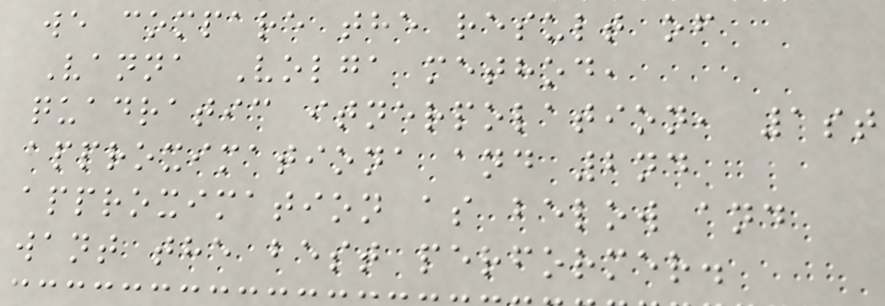we compare the result of
Vanna Volga method,
quadratic itnerpolation, 1st
approximationa and 2nd
approximation as below and
want the best performer.
